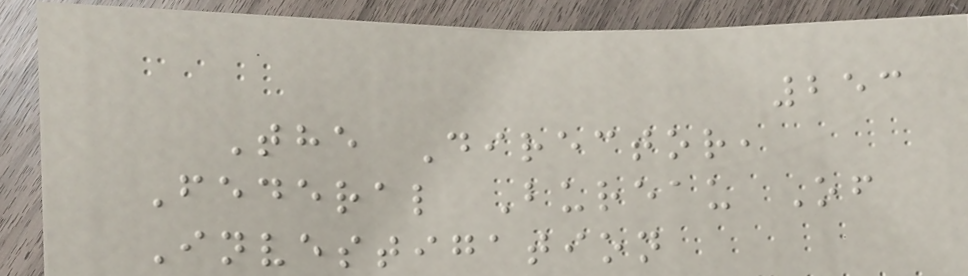253
The Director,
Federal Bureau Of
Investigation
